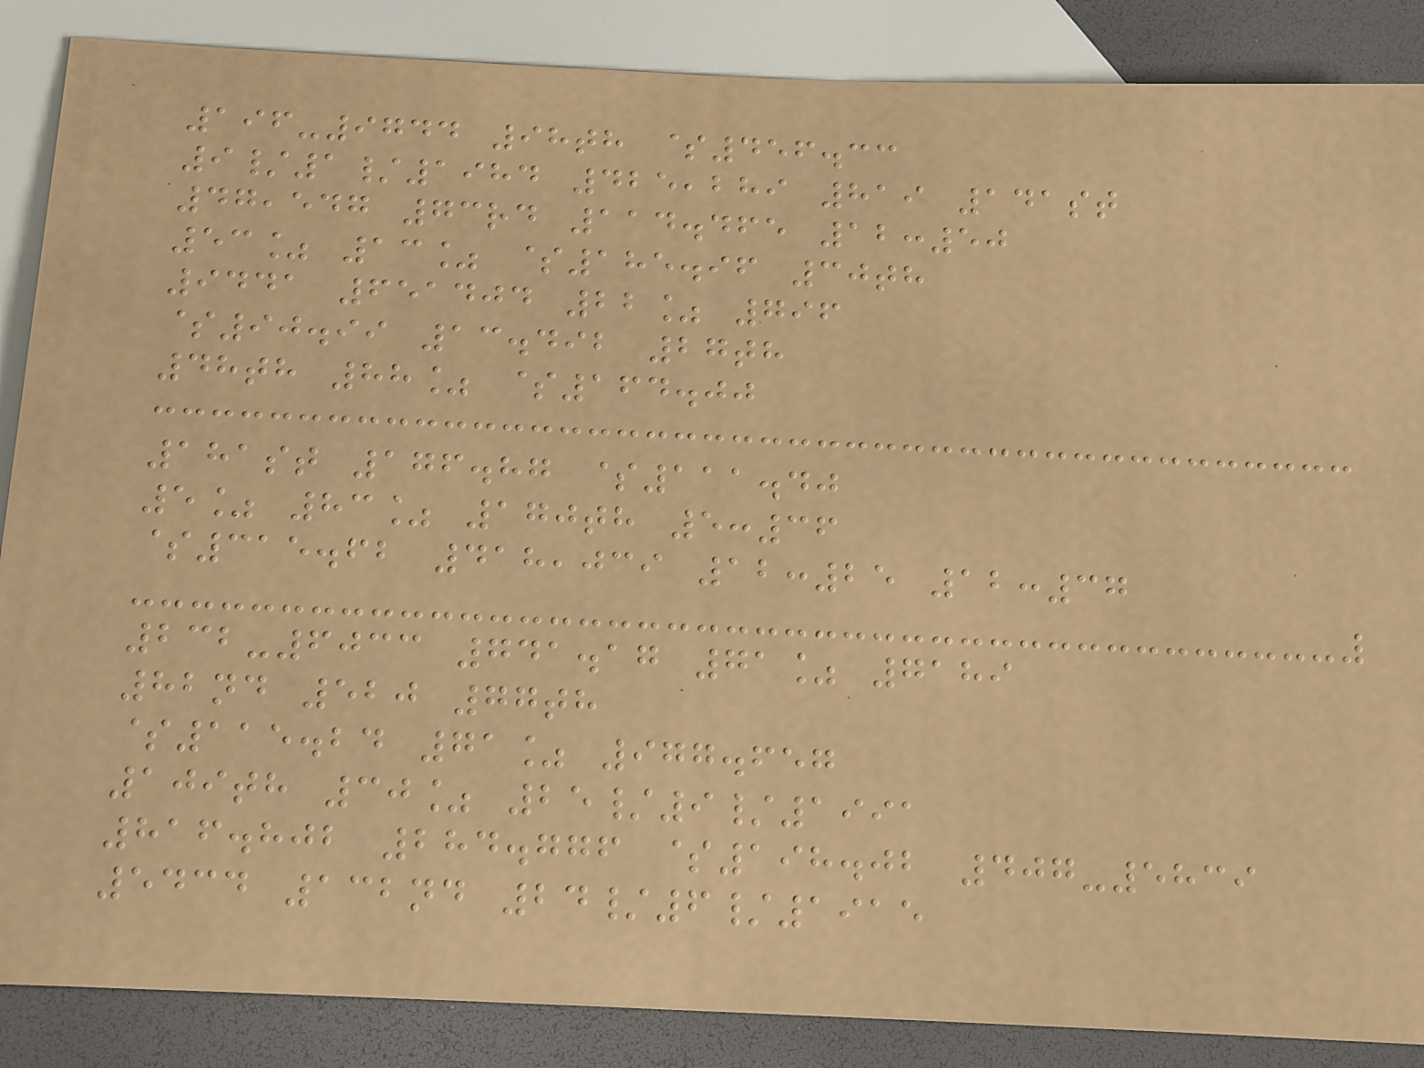196-9744 98th $456.33
9/1/1984 425,289 819 141st
47,547 73rd 114.465 12:50
53% 13% $185.96 30th
9441 651404 22% 796
$90.99 13.492 27th
48th 88% $164.00
181st 176.87 $111.40
5% 83% 170th 5:36
$315.62 418,039 12:25 12:37
232-6033 741.17 71% 7189
82nd 520 77th
$115.24 71% 977.657
109th 30% 25/9/1991
816.802 284.776 $198.02 407-5839
5434 132nd 24/6/1915
